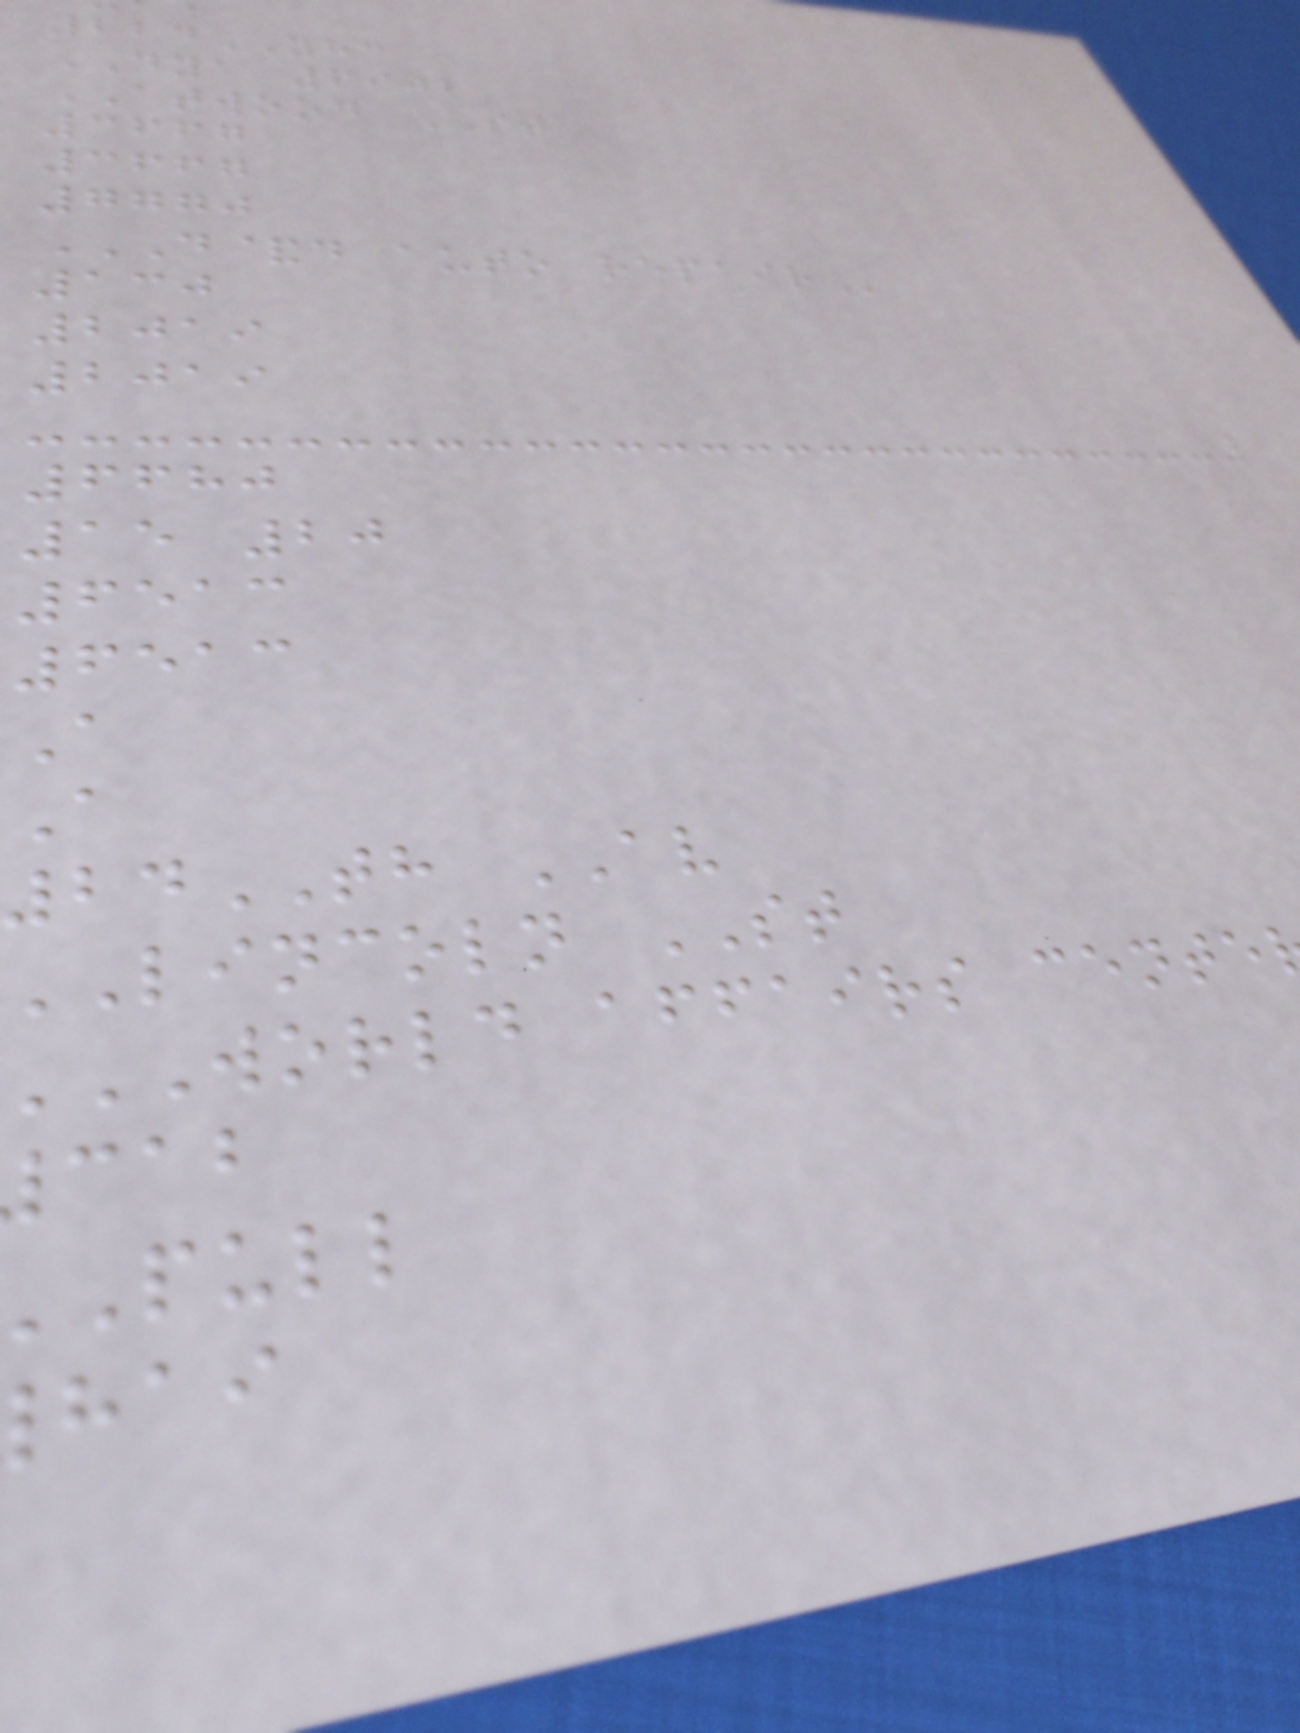224YHC
DYA 6902
ATWOOD ST
3667
3667
7770
D&D AUTO REPAIR
130
2019
2019
6680
15 20
6513
6513
A
A
24TH AV
lincoln ST
WORLD affairs
pull
